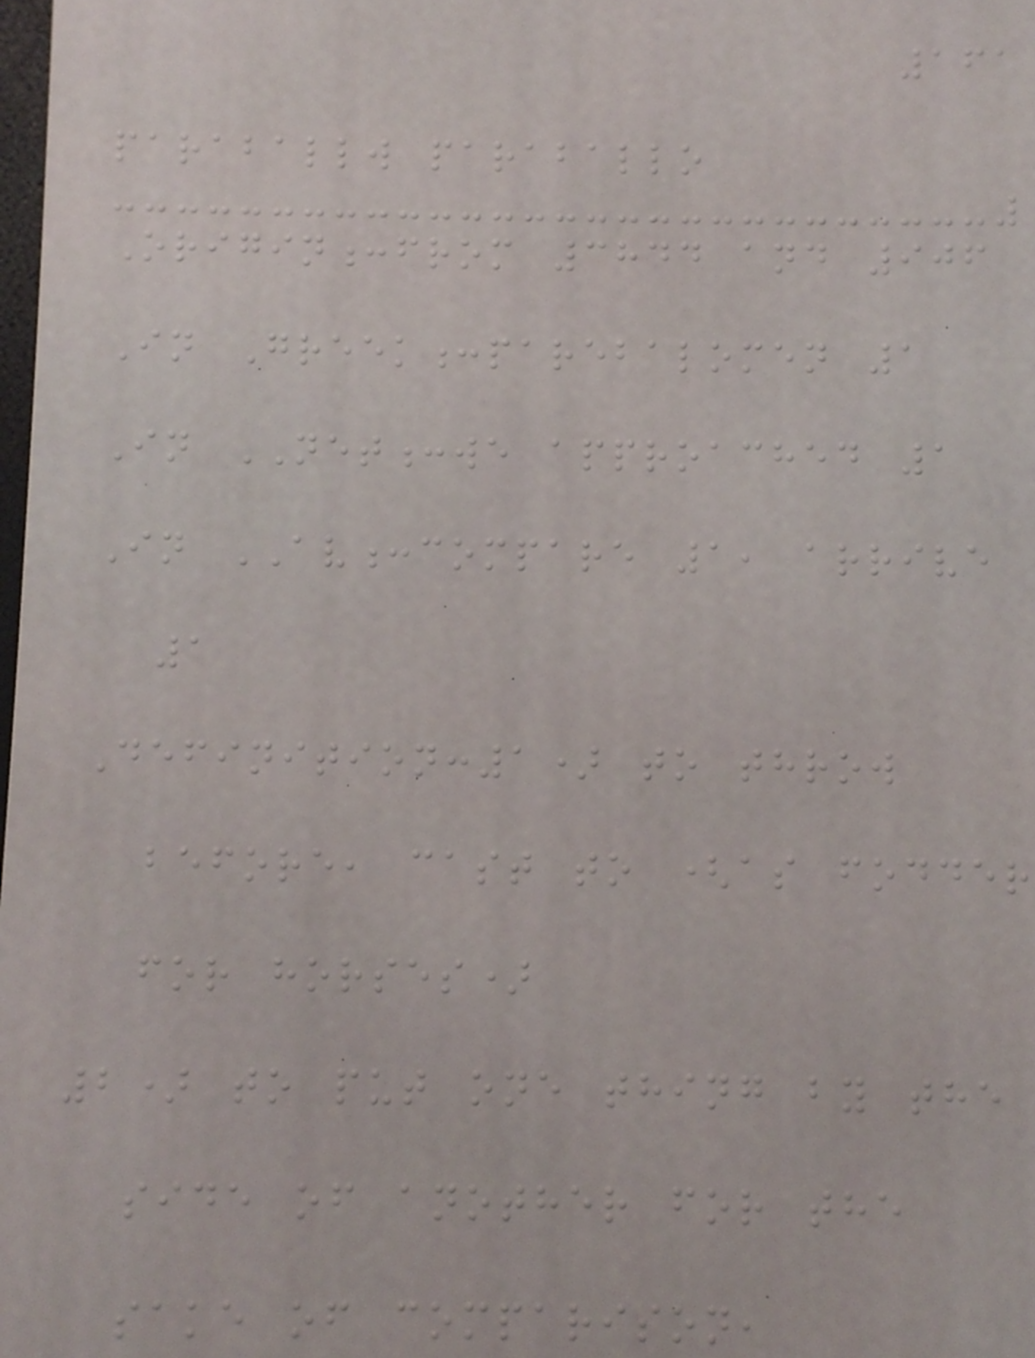161
paraballw paraballo
Origin:from 3844 and 906
In Greek:parebalomen 1
In NET:we approached 1
In AV:compare 1, arrive
1
Definition:1) to throw
before, cast to (as fodder
for horses)
2) to put one thing by the
side of another for the
sake of comparison,
